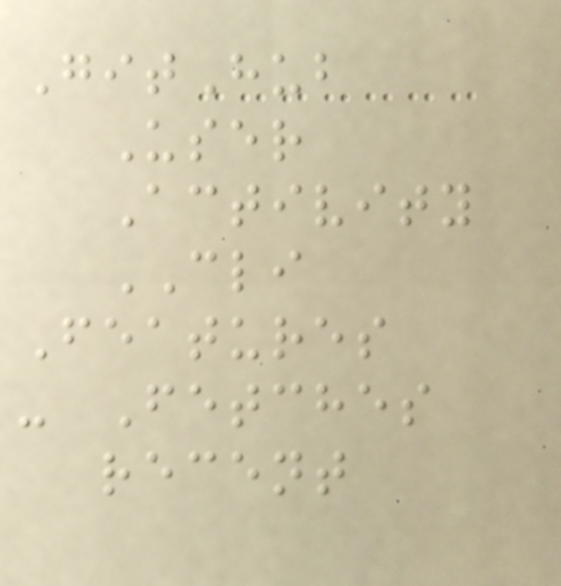GitHub
User
Activity
CLI
Features
- Fetches
recent
